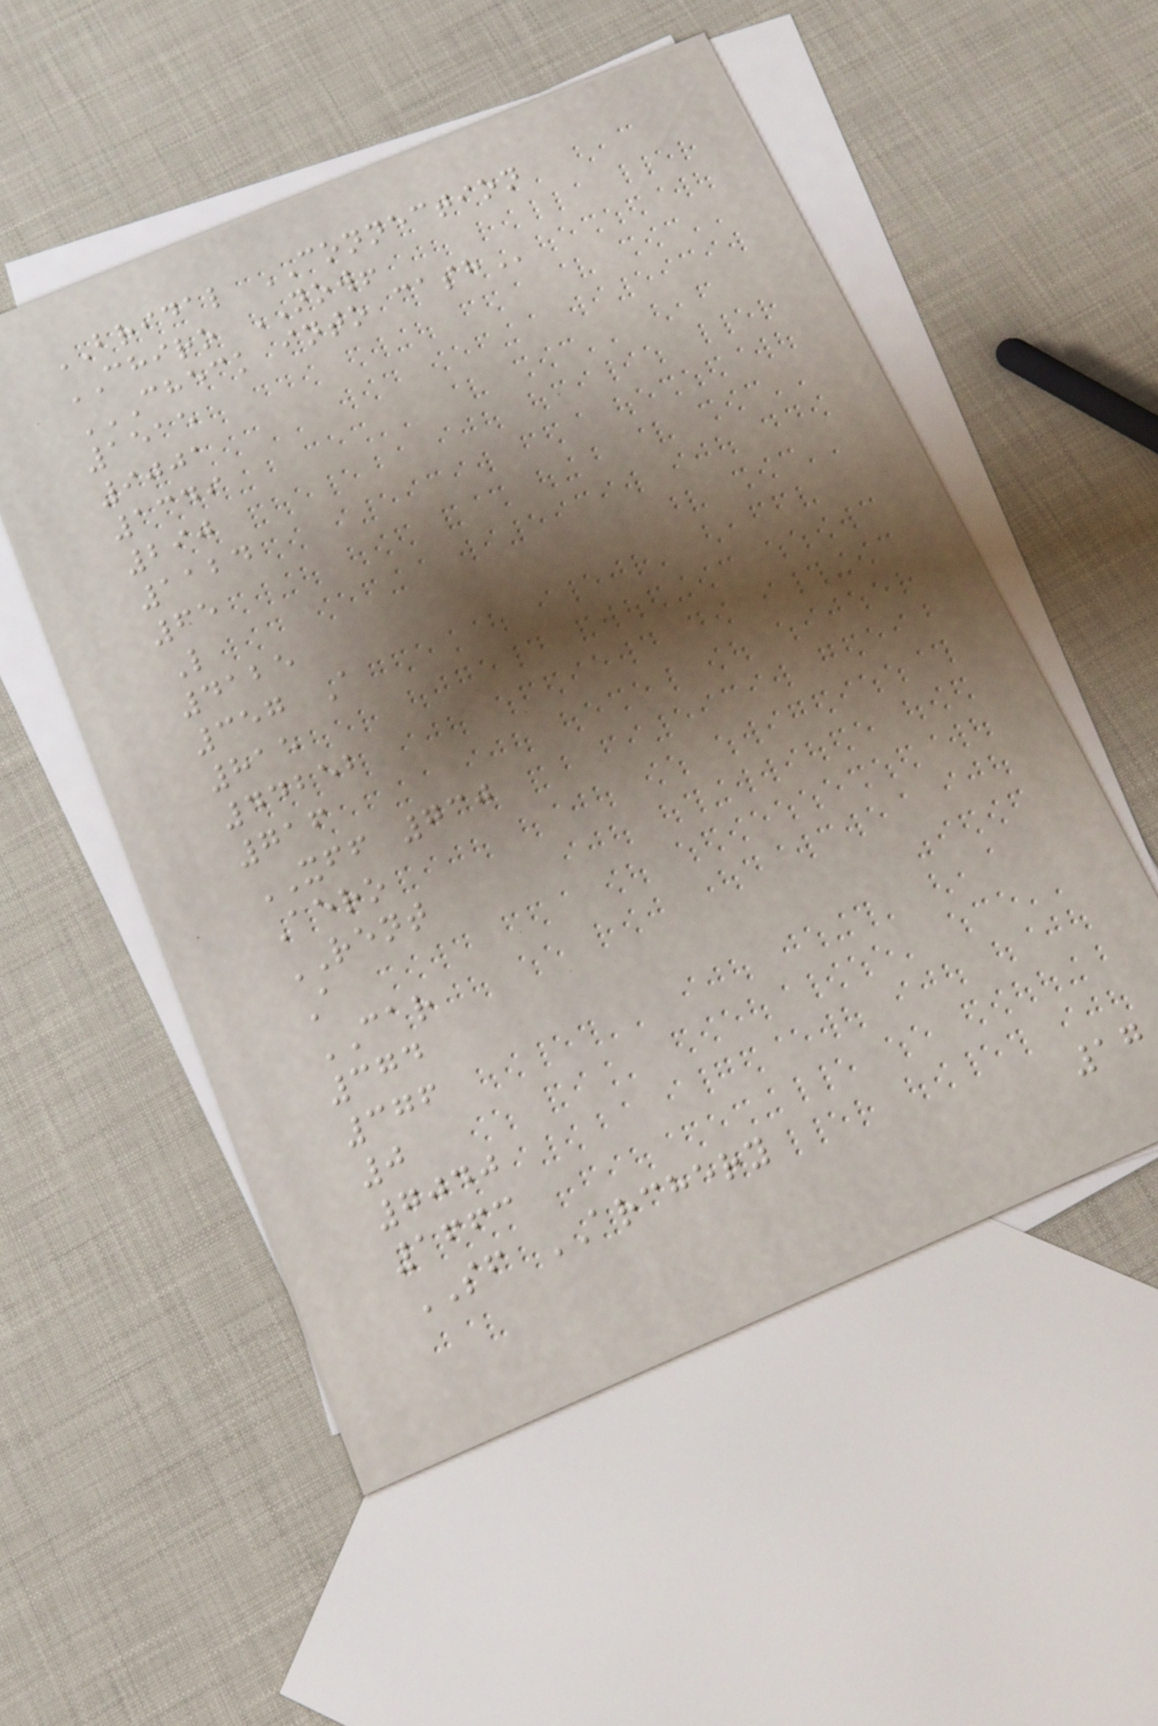BRIDAL CONNECTION
CHIRO NOW!
CHECK INTO CASH
1515
9001
1349
290
1124
65
L
4125
357 A
815
44252
716
XFF 730
Aero
RENT
A
CAR
374
376
0
7040
1663
SF ARCHERY
17
